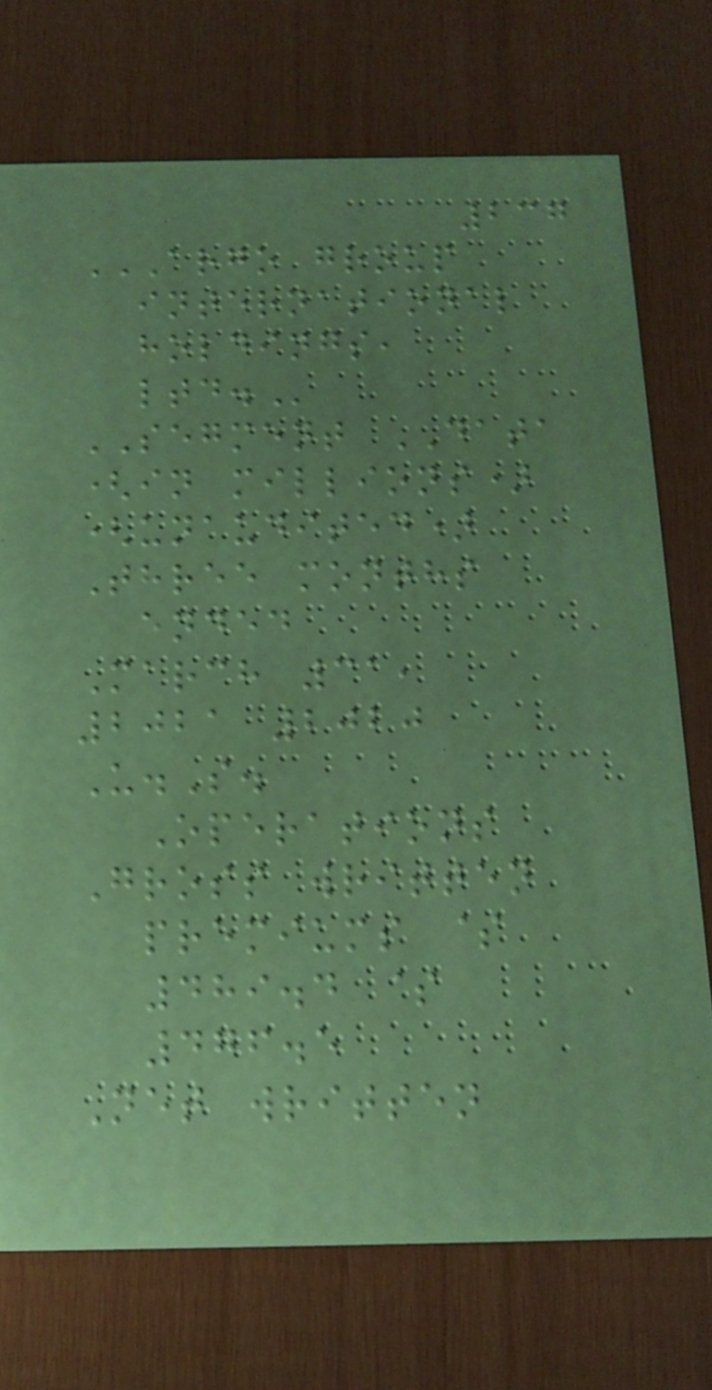237
ARGO GROUP
INTERNATIONAL
HOLDINGS,
LTD.
SEGMENT DATA
(in millions)
(unaudited)
Three months
ended
March 31,
2021 2020
U.S.
Operations
Gross written
premiums $
489.4 $
476.5
Net written
